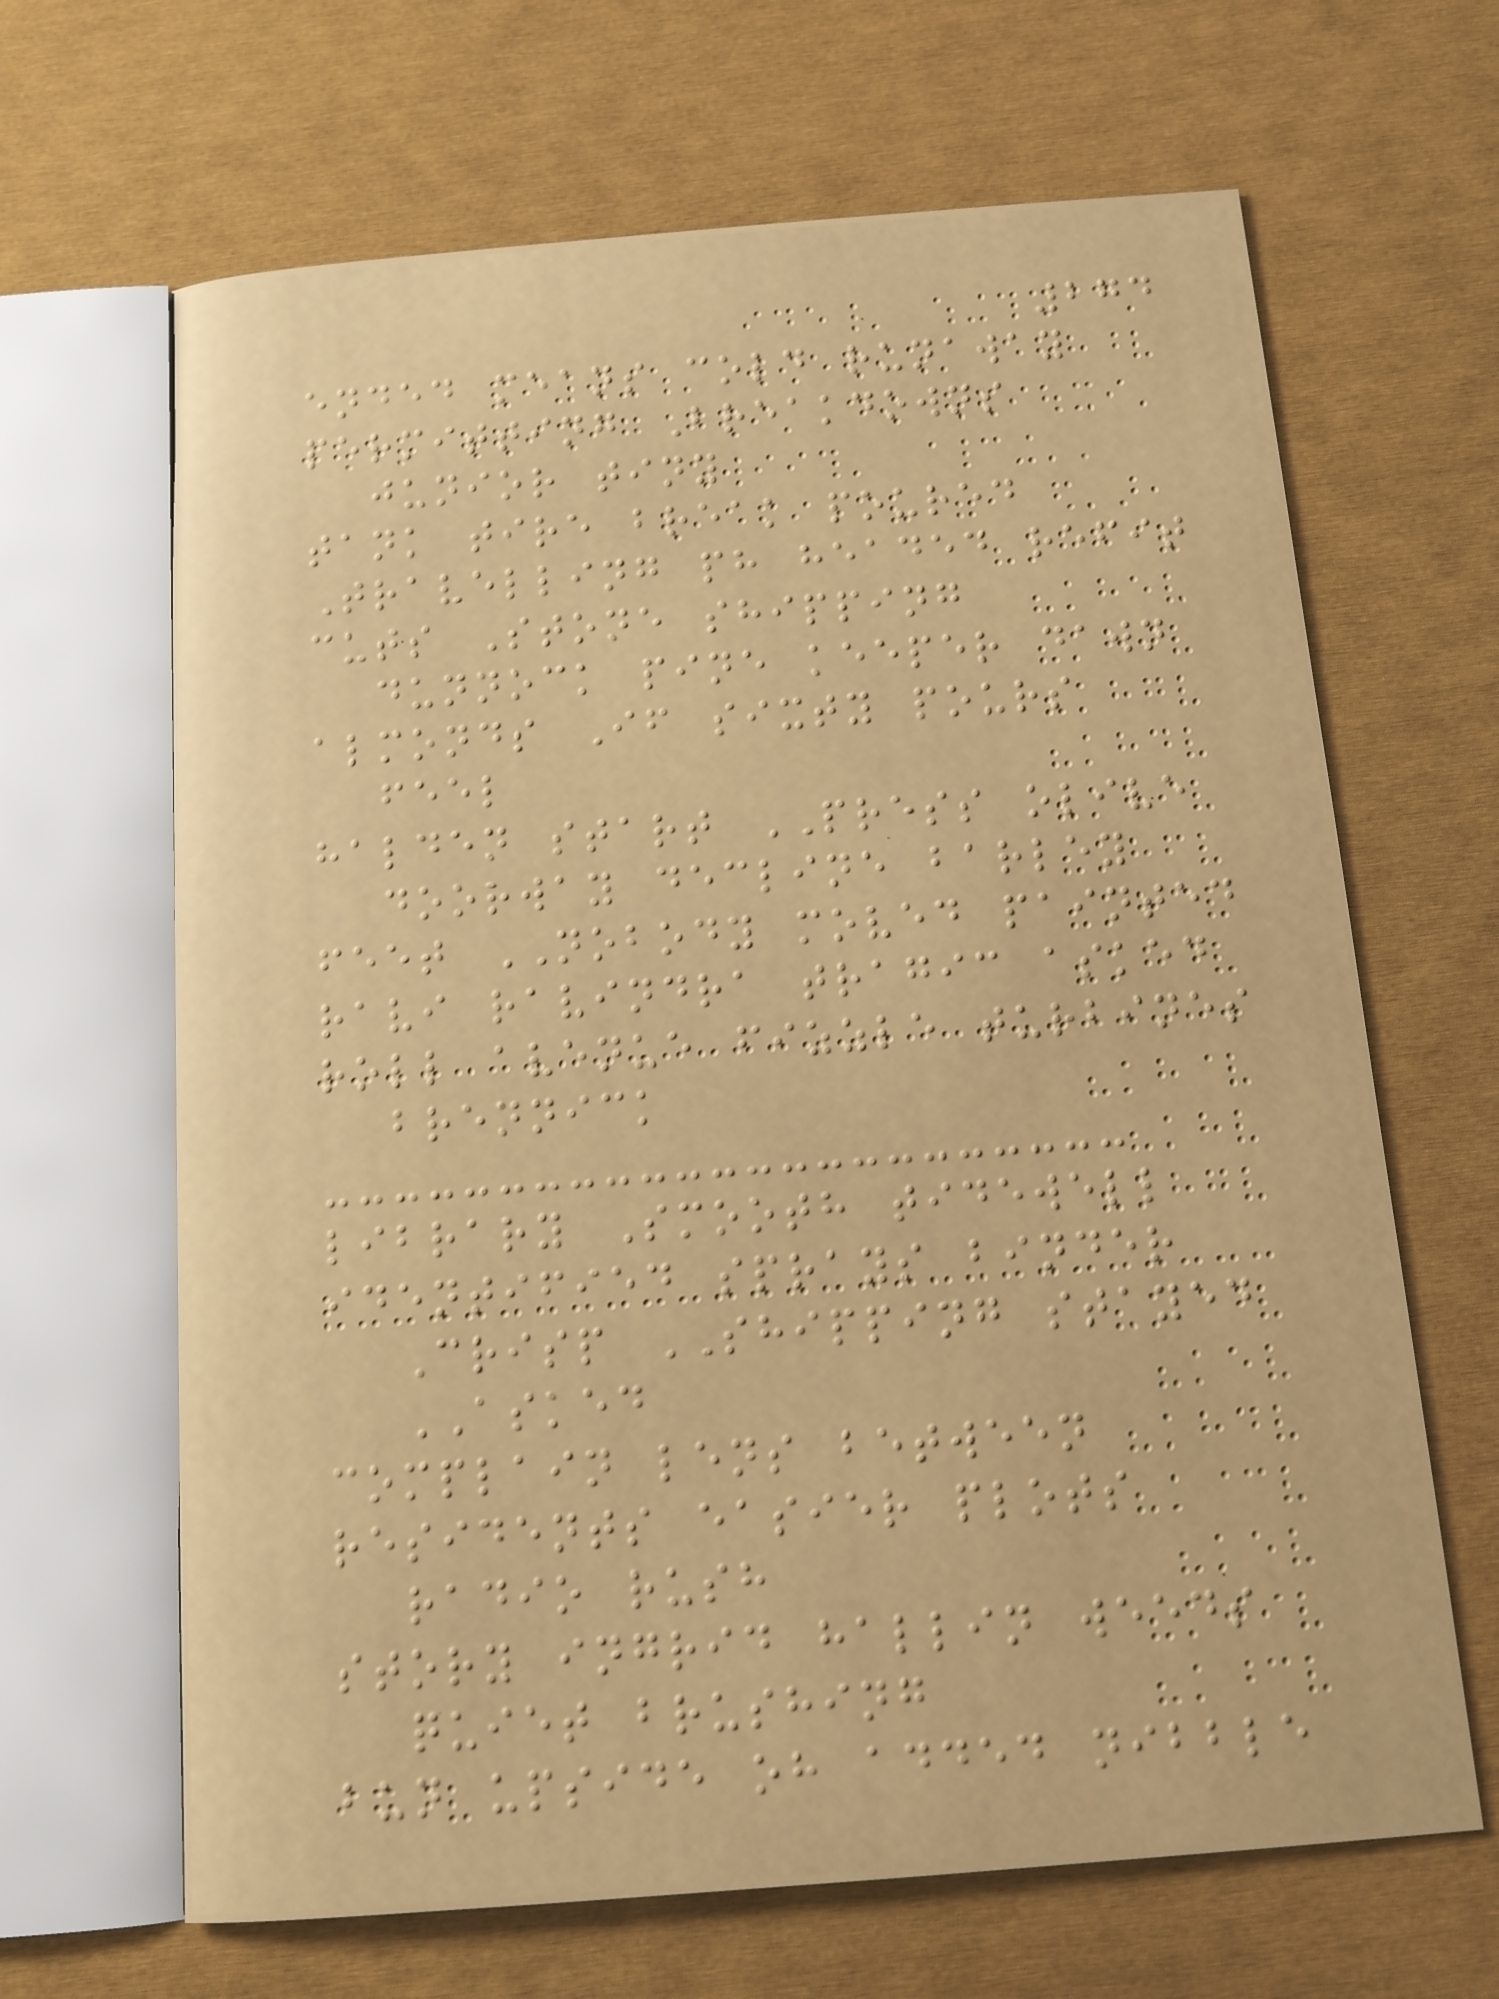274
ended means cold runaway
permitting Breakdowns
junior tiny
tank tire break poured
Travelling ph headed refit
cuts Stone shipping
dunnock pine keeper dawn
almonds If sixty pours
feel
halden start PRESS olive
doorway decline barley
feet NOBODY moved painted
ravi ravindra tragic asked
roll avenue fizzle turbines
brennick
library Smooth tidewell
identified sprays binder
Crisp SHIPPING stayed
ASKED
complain lens between
residents easier plots
radio rush
story ingrid hallin weeds
quiet brushing
bun upside oh added nibble
